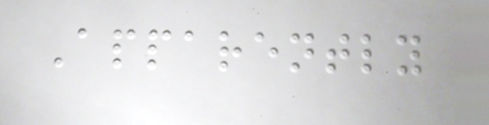Apparently
